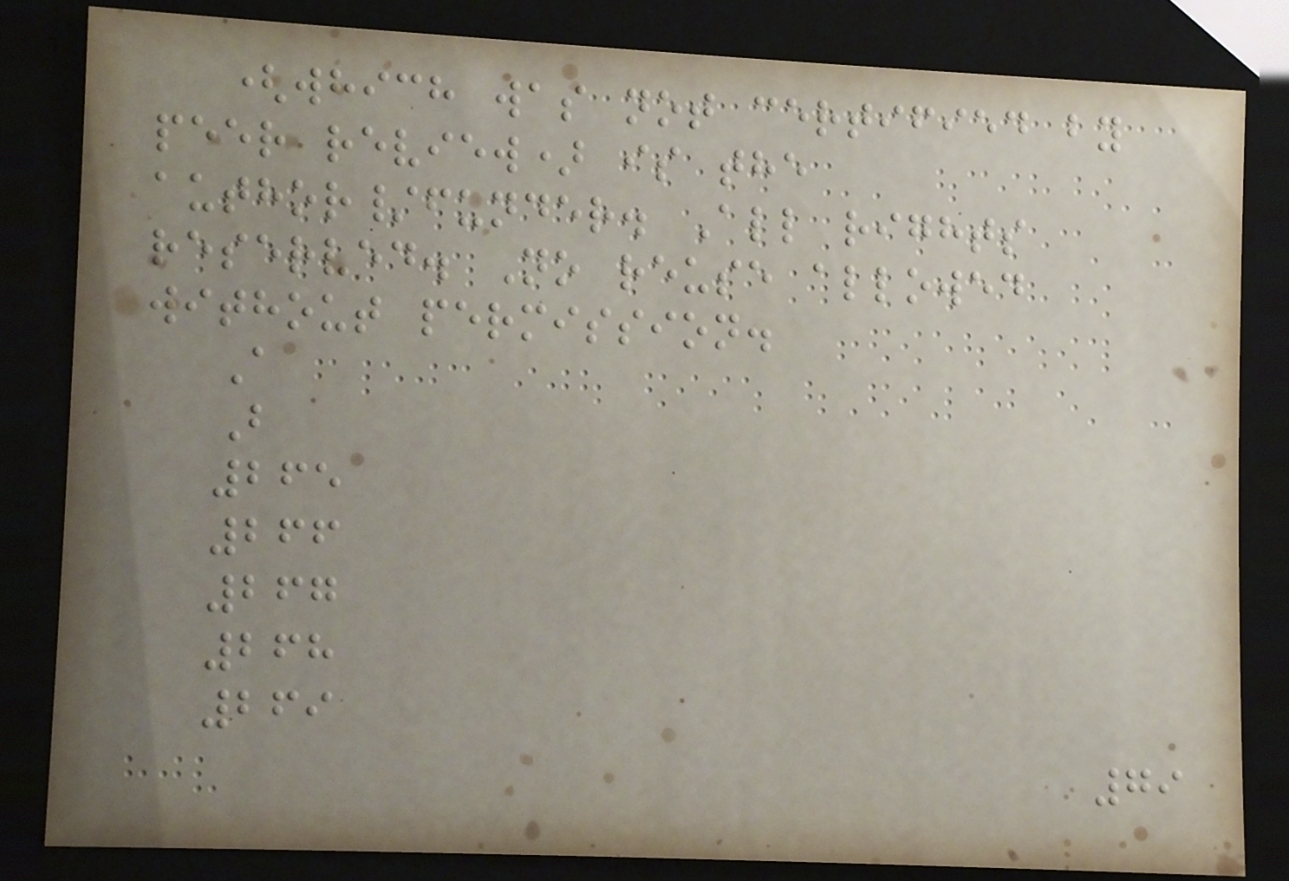(which was not certified by
peer review) is the
author/funder. All rights
reserved. No reuse allowed
without permission.
A
B
265
266
267
268
269
79
